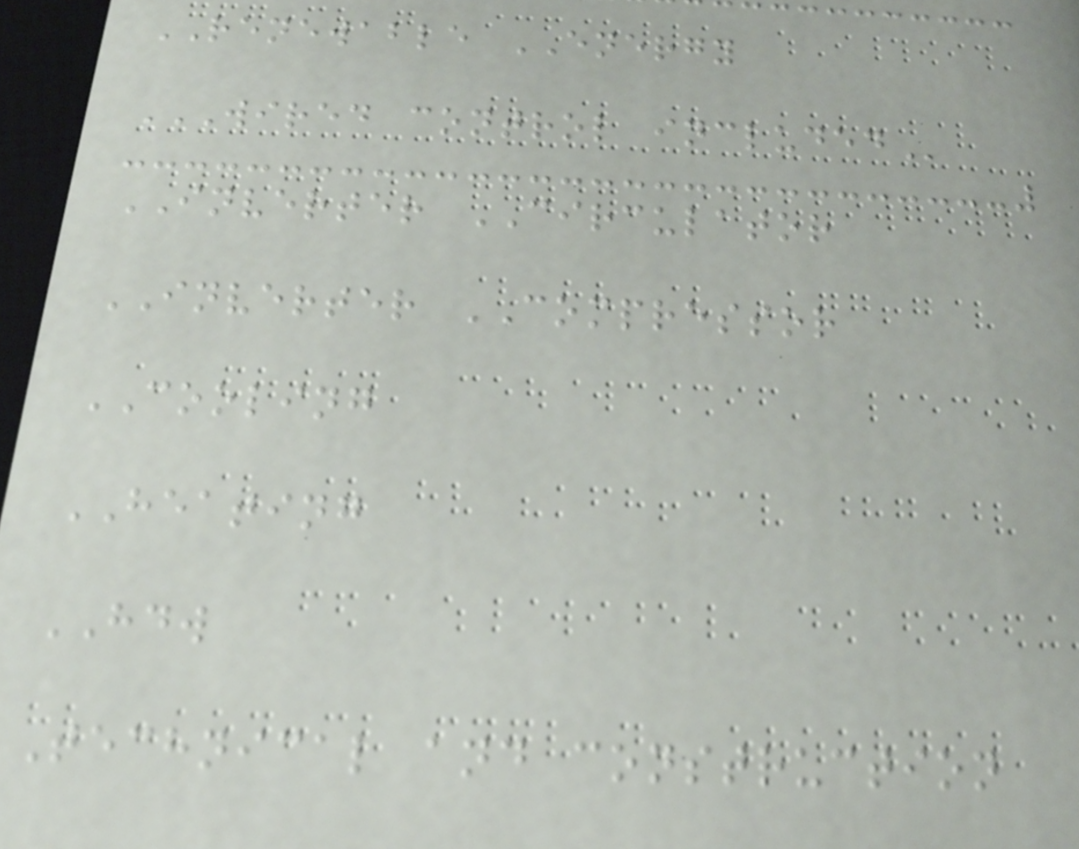RENEWABLE ENERGY
WIRED CONTROL INCLUDED
INVERTER CIRCULATOR
INVERTER COMPRESSOR
COOLING
HEATING
HDW
Technical and construction
